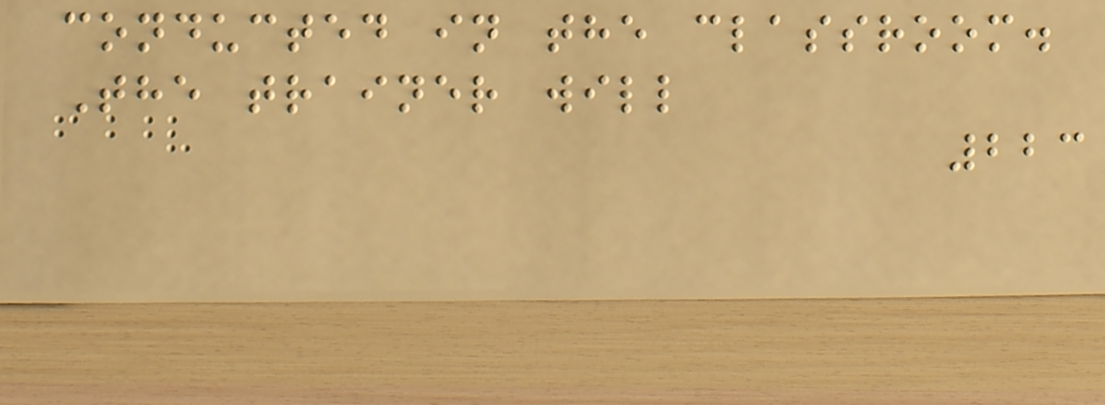conducted in the classroom.
The trainer will
223
